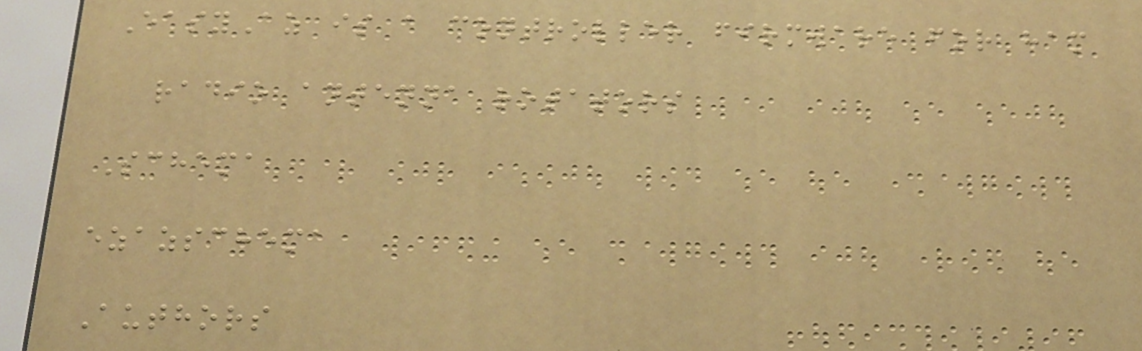EasyAz is a controller firmware for ham
radio antenna rotators
Schema
ezazschema
Authors
